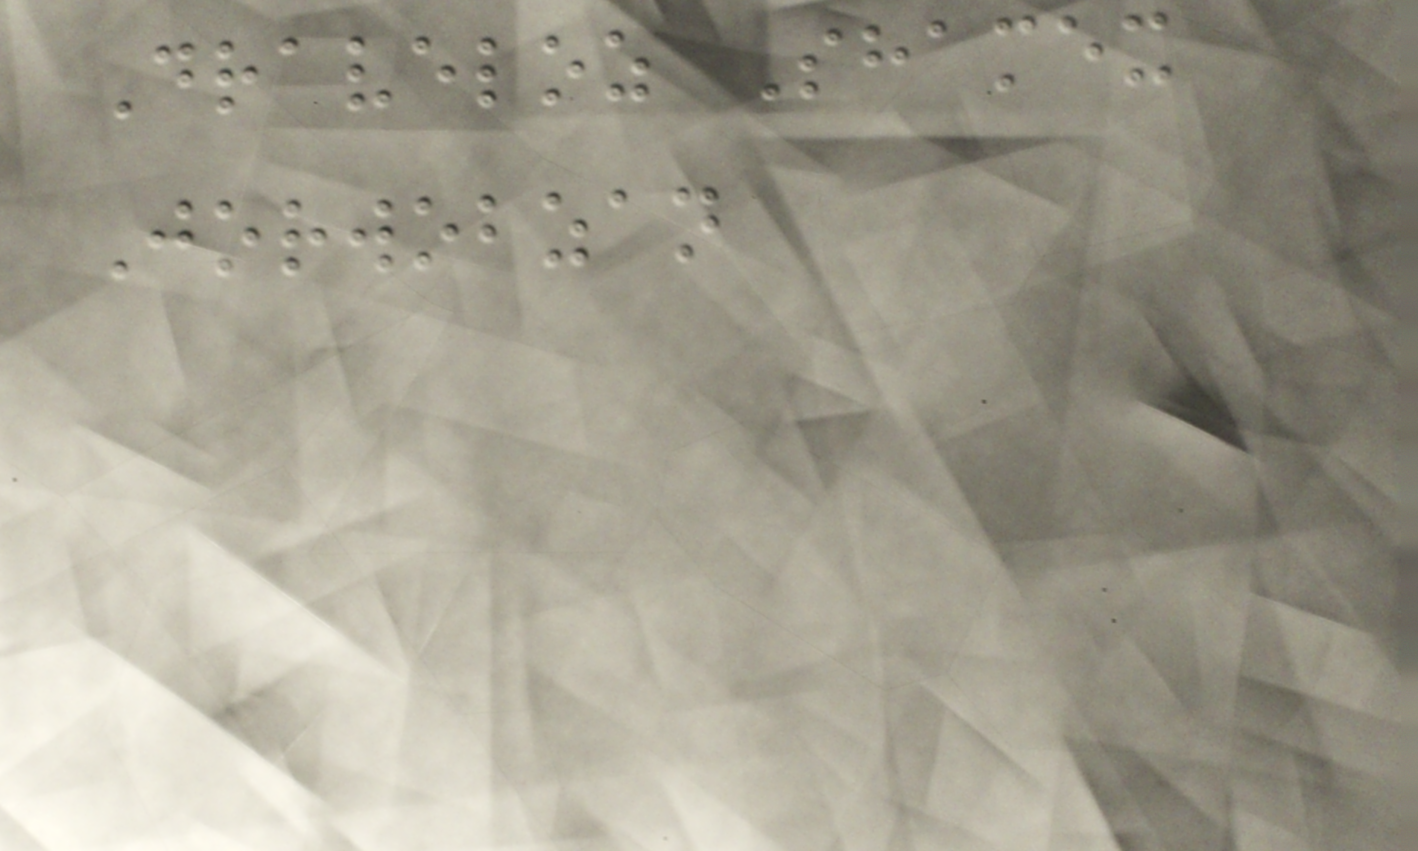Draveloz Shamex
Jorwobzan
